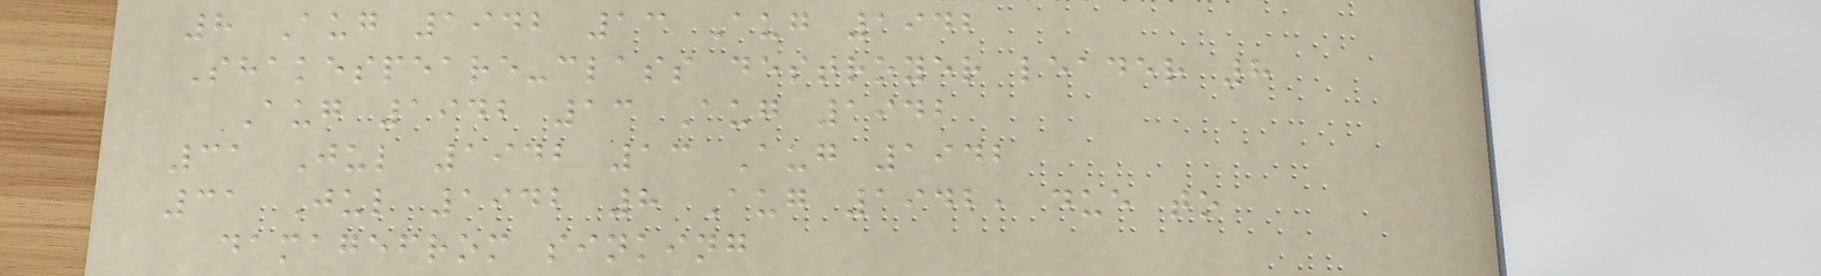8 Aug 1942 13 Aug 1942
Shakespeare-class destroyer leader 8
Aug 1942 13 Aug 1942
31 Jul 1942 13 Aug 1942
31 Jul 1942 8 Aug 1942, due to
damagefrom sinking
